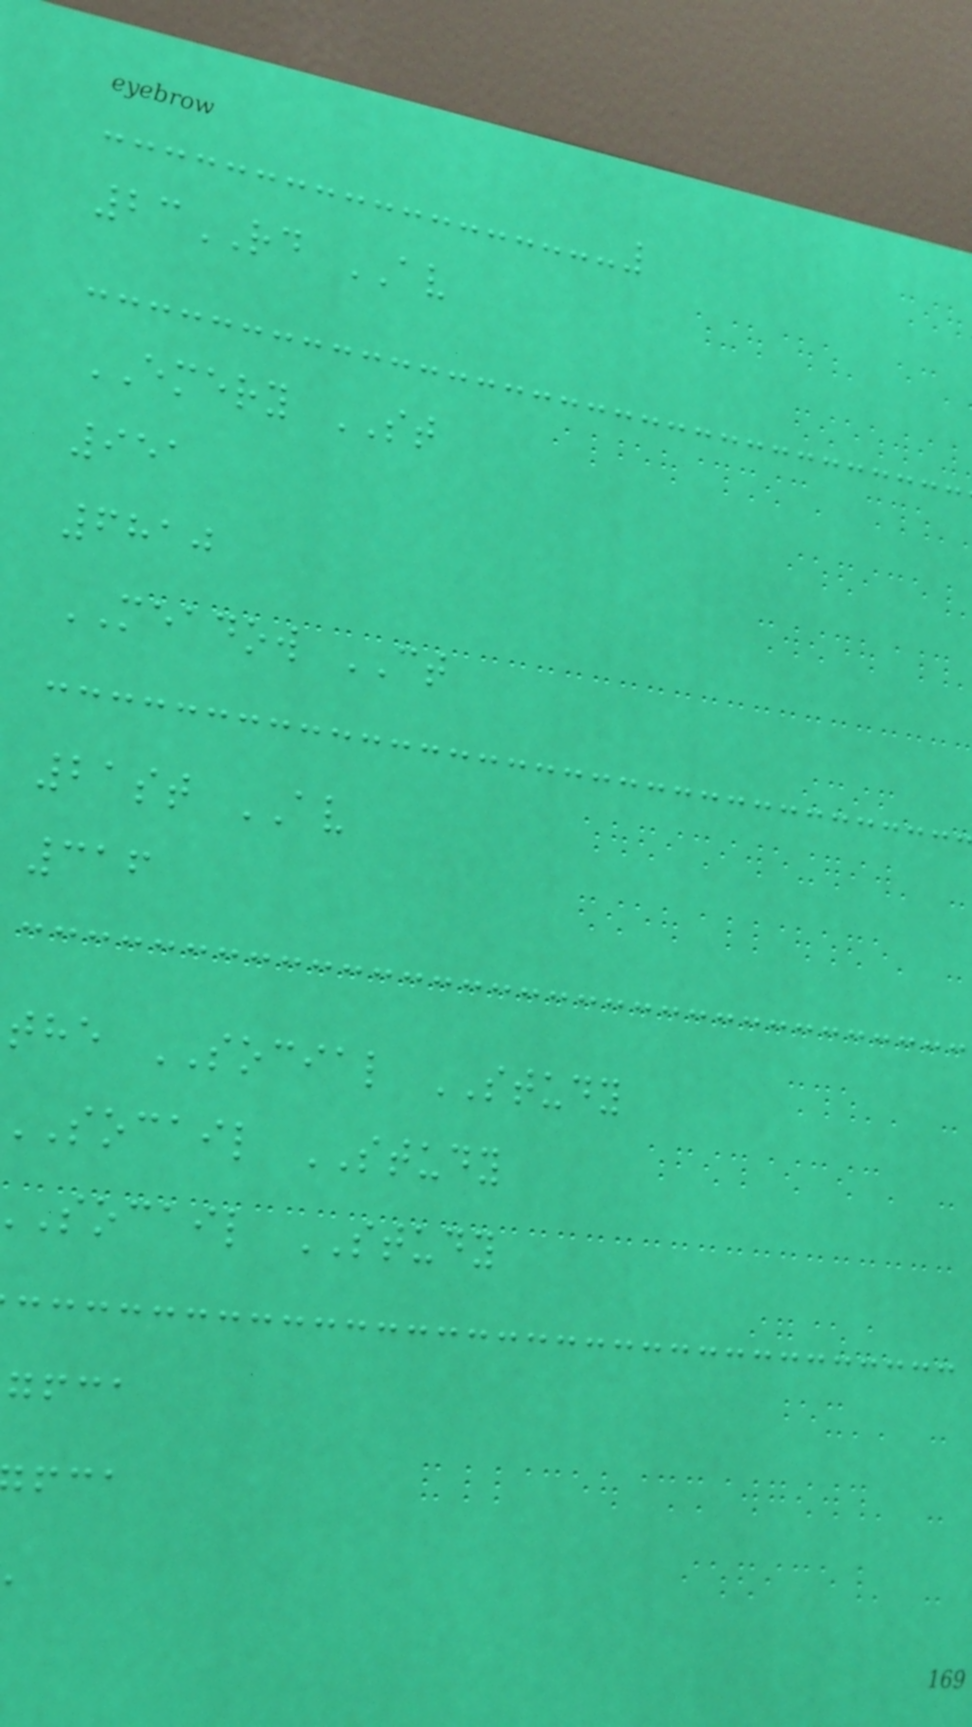23RD AV
EMERY ST
951
6810
MEADOW CT
21st AV
316
the SOCIAL STUDY
socail STUDY
socail STUDY
gfca
